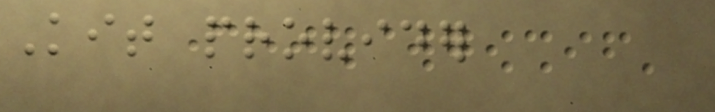Kit provider
